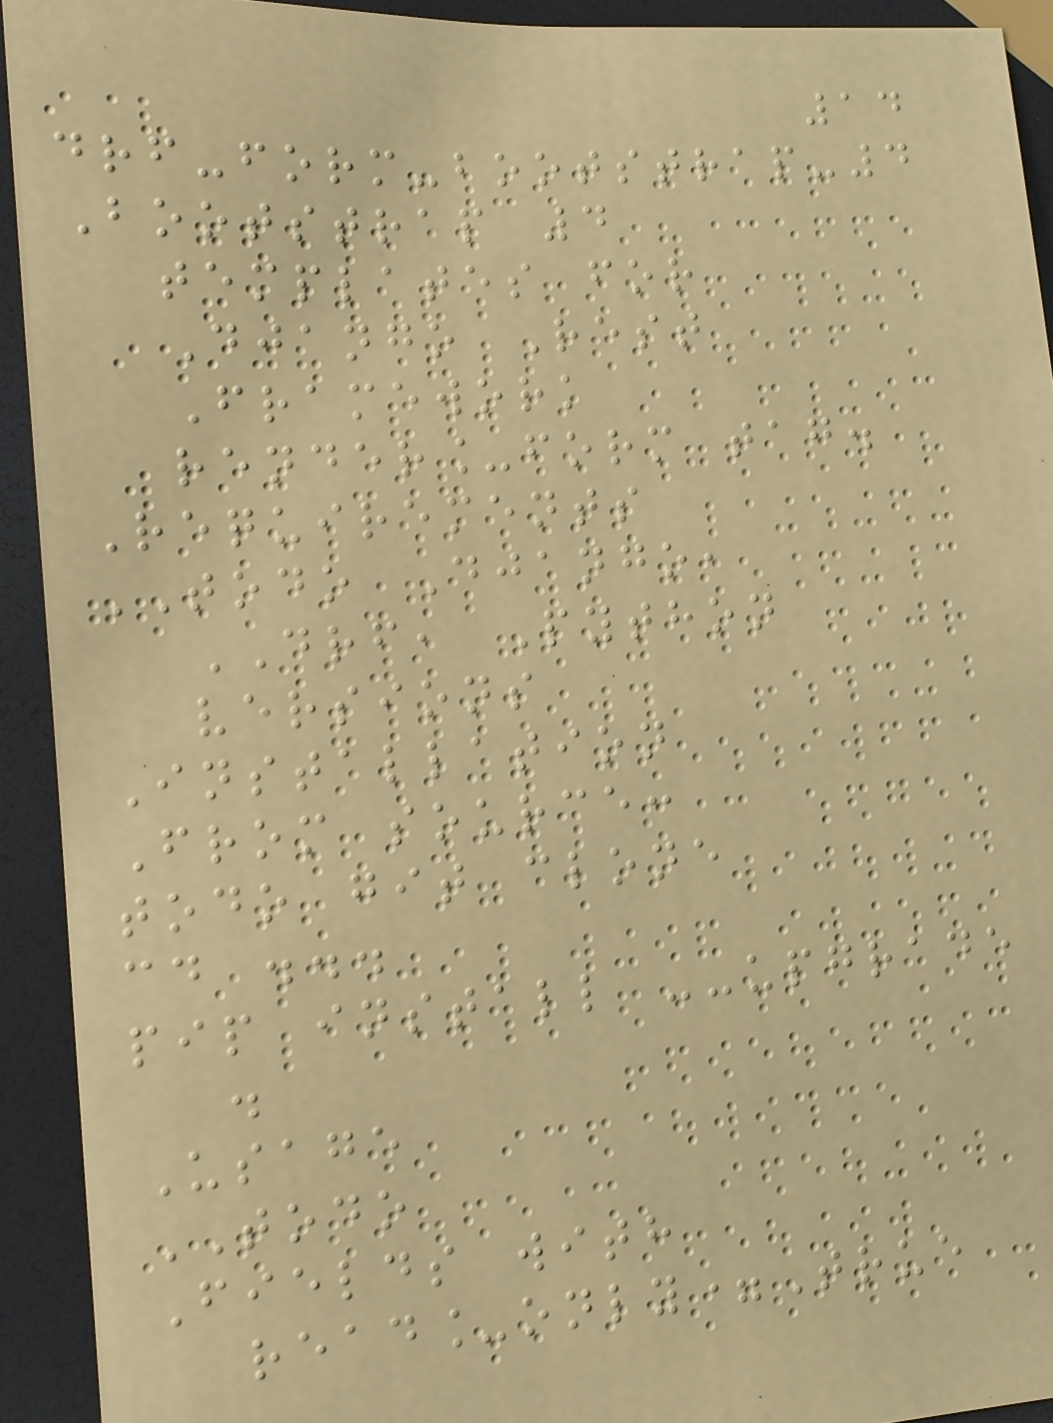14
drf-form-bootstrap-4
Bootstrap 4
templates for
Django Rest
Framework
render_form tag.
Requirements
TODO Django,
DRF, Python
versions
Installation
From source:
todo git clone
cd ...
pip install --upgrade
.
Usage
TODO
Fields with
read_only=True
